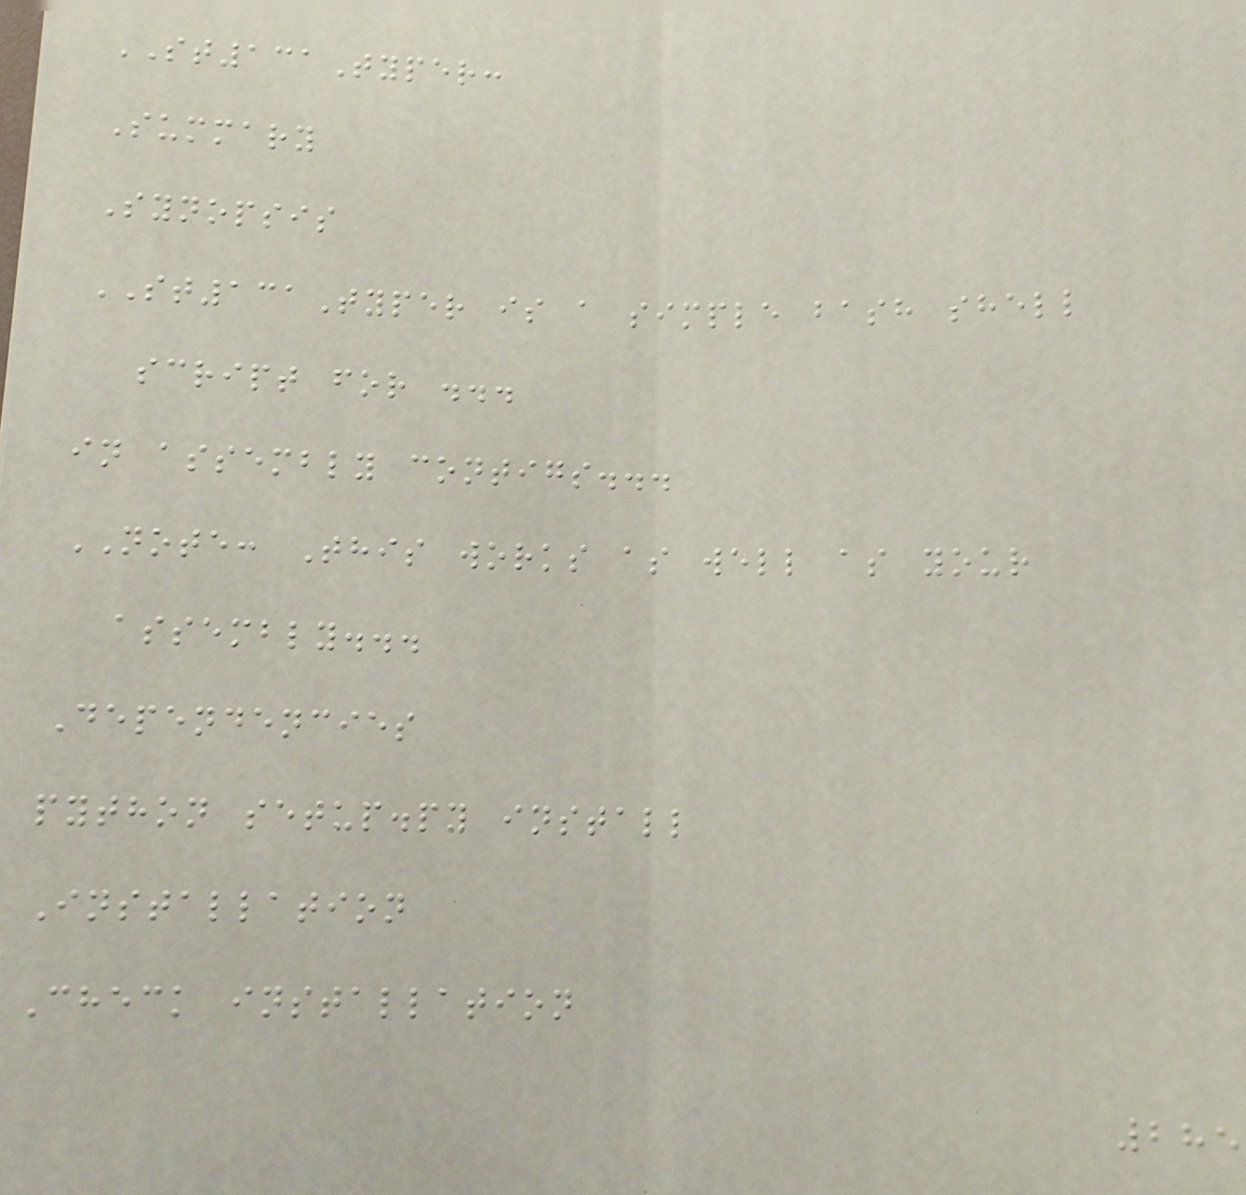ST131Typer:
Summary
Synopsis
ST131Typer is a simple bash shell
script for ...
in assembly contigs...
NOTE: This works as well as your
assembly...
Dependencies
python setup.py install
Installation
Check installation
285
